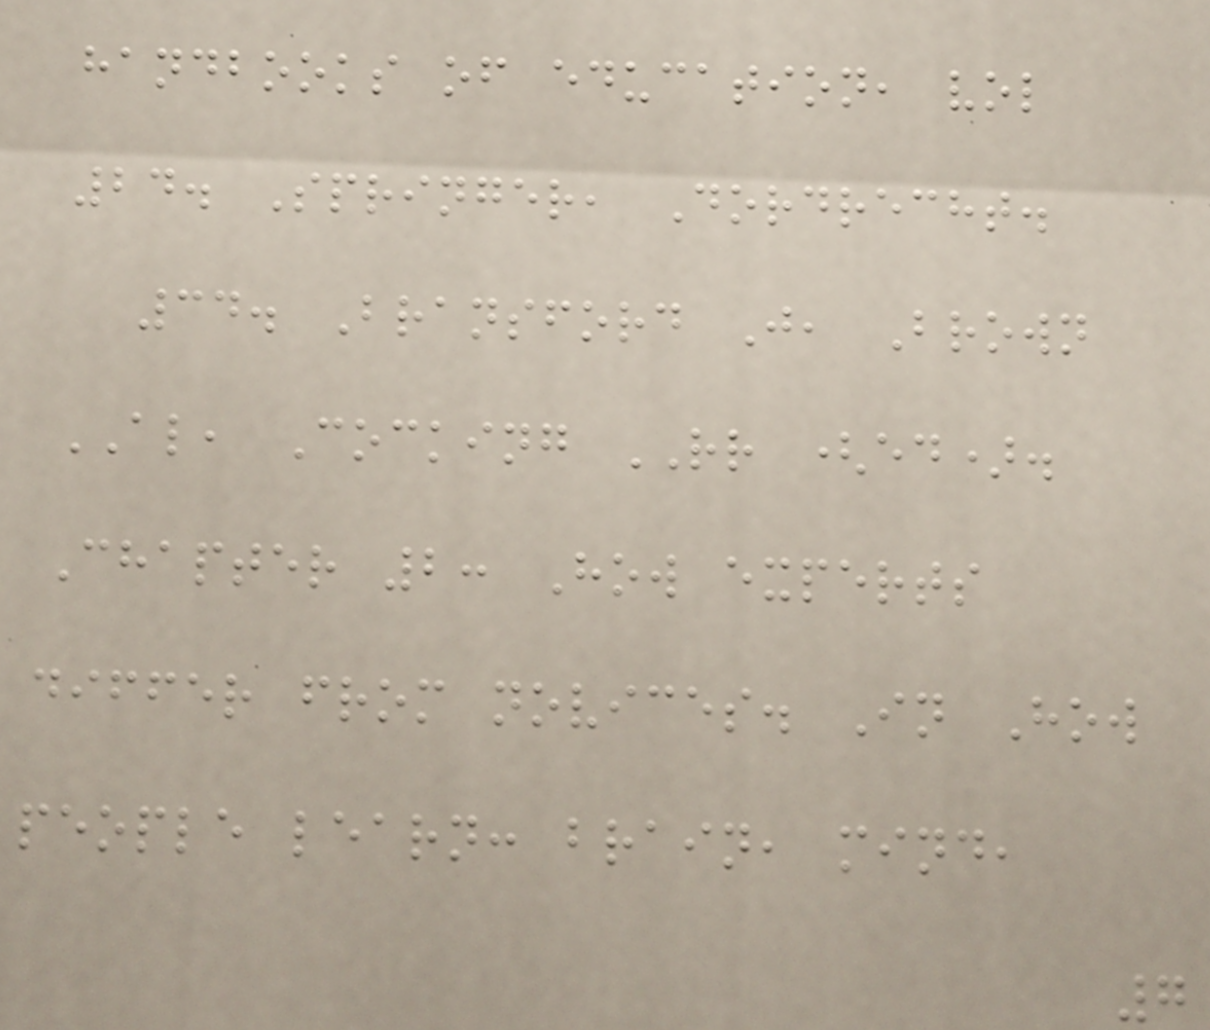handbooks of education, vol
24. Springer, Dordrecht.
34. Bransford J, Brown
AL, Cocking RR (ed).
Chapter 2: How experts
differ from novices. In How
people learn: brain, mind,
7
